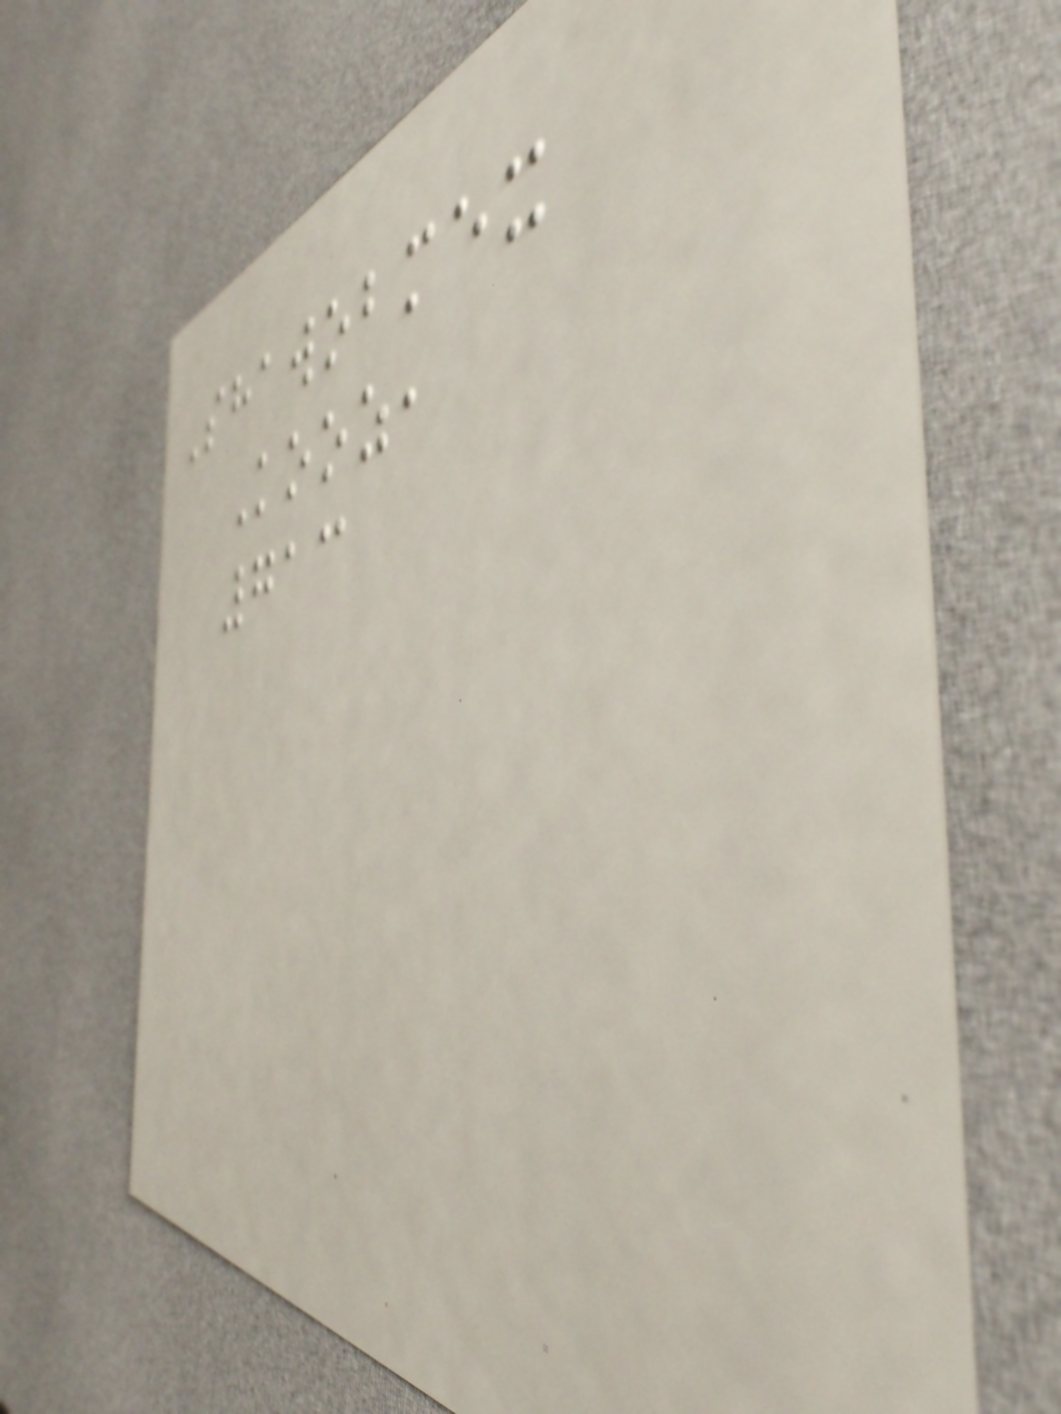Shawobmex
Kooz,
713
